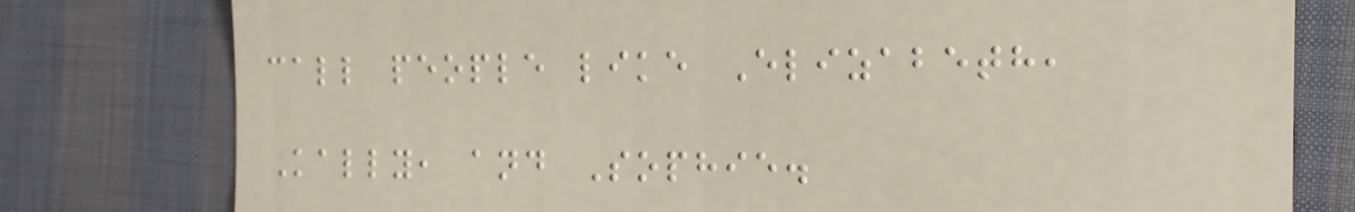call people like Elizabeth,
Kally, and Sophie.
